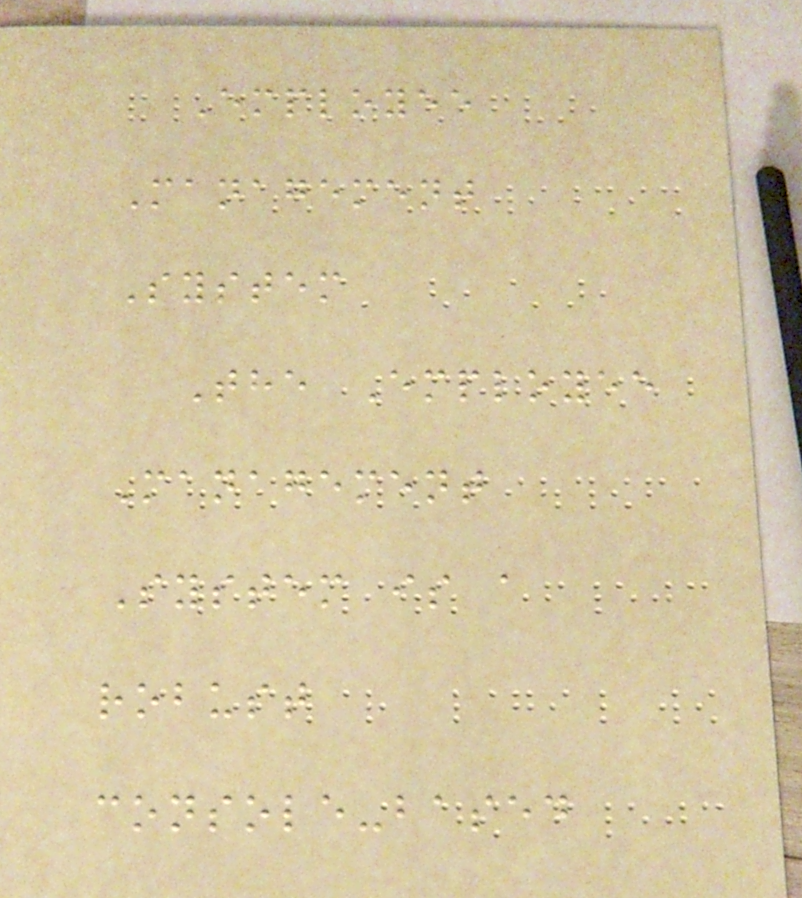Employee
Management
System
The Employee
Management
System is a
robust
console-based
